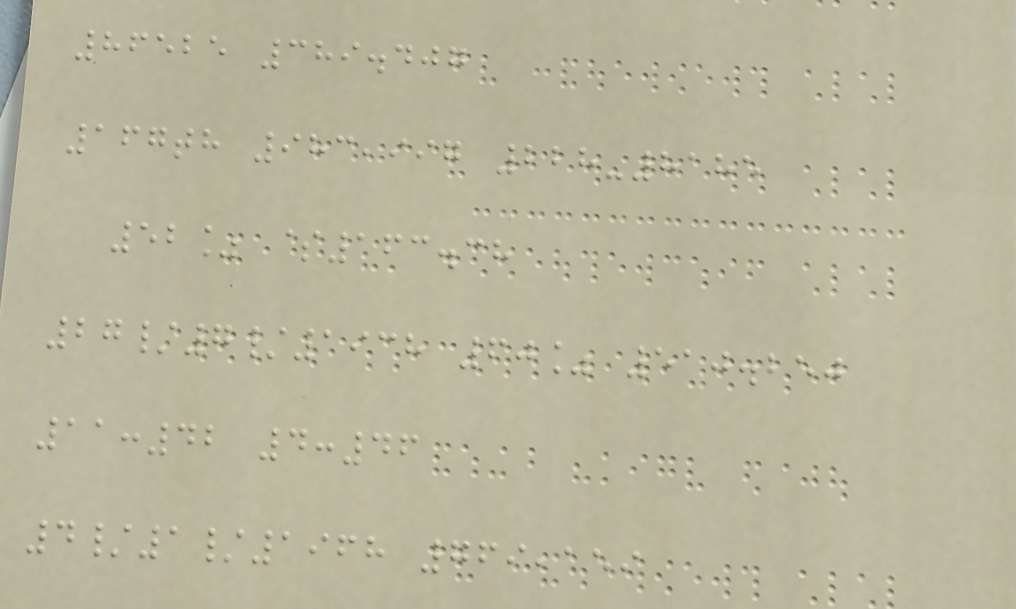86525 389.407
167th 983,997 228-8185
52% $163.38
27/7/1938 60% 510.250
11:42 4:46
4/1/1968 769,159
